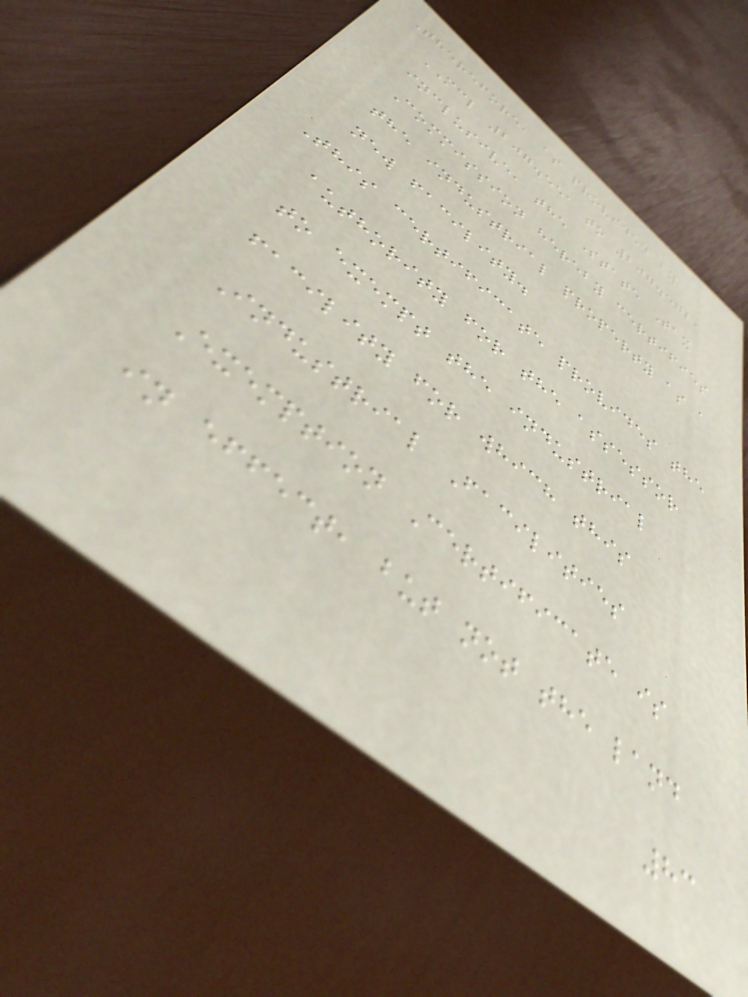Therefore, as provided by
MCL 207.551 to 207.572,
inclusive, the State Tax
Commission hereby certifies
the industrial property as a
new facility.
This certificate provides the
authority for the assessor
to exempt the industrial
facility for which this
Industrial Facilities
Exemption Certificate is
in effect, but not the land
83
